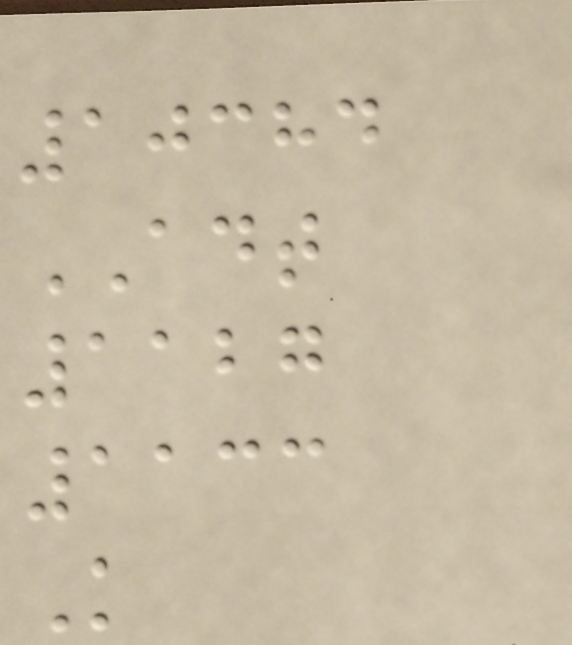10384
ADT
1127
1133
K
